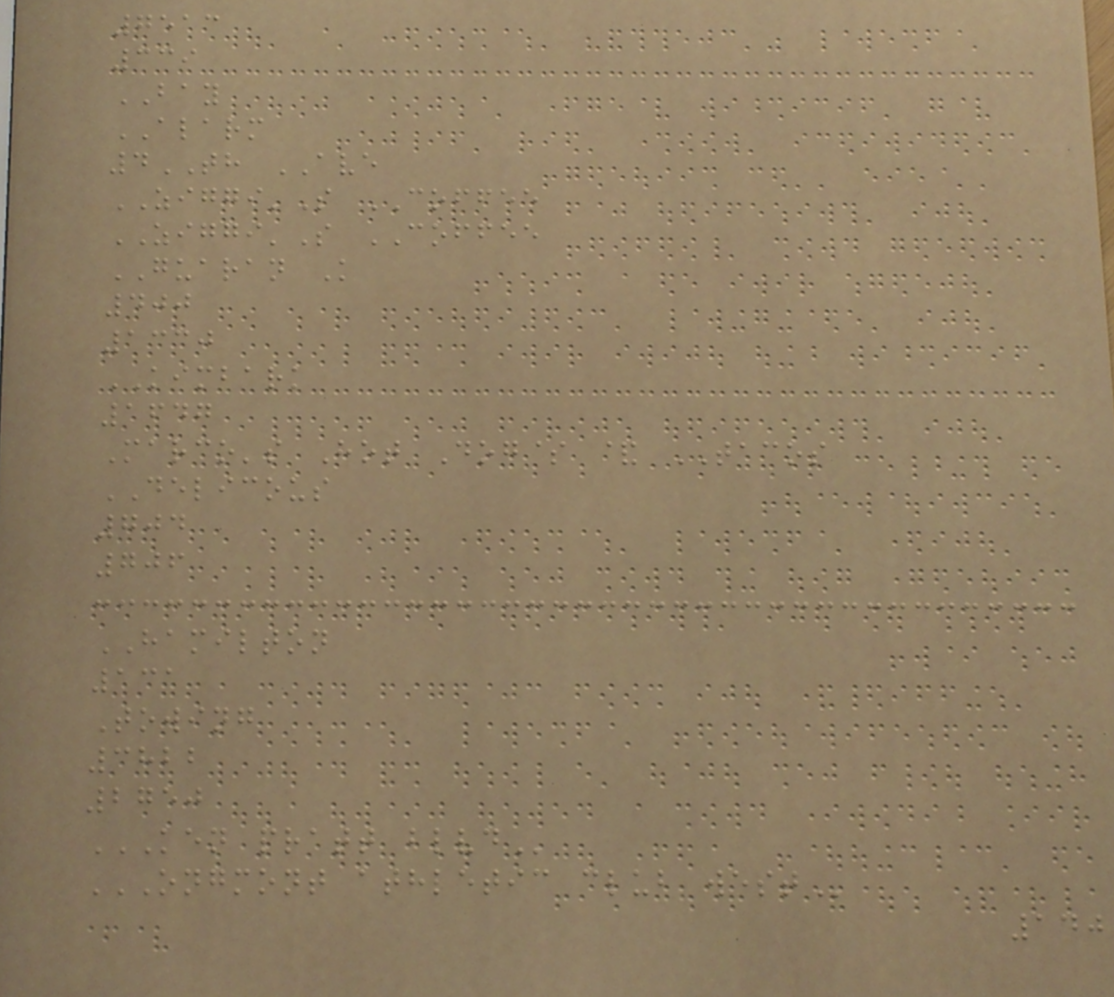7513
339
BAY
ALARM
4TH AVE
ZIGGI'S COFFEE
ZIGGI'S COFFEE
GUARAN K
400
1330
KIMBARK
1647
Marco's Hot Dog$ & TACOS
DELICOUS
704
706
HAMILTON
131
Towing
3822
2750
KEN PRATT BLVD
ONGMONT ATHLETIC CLUB WEST
140
